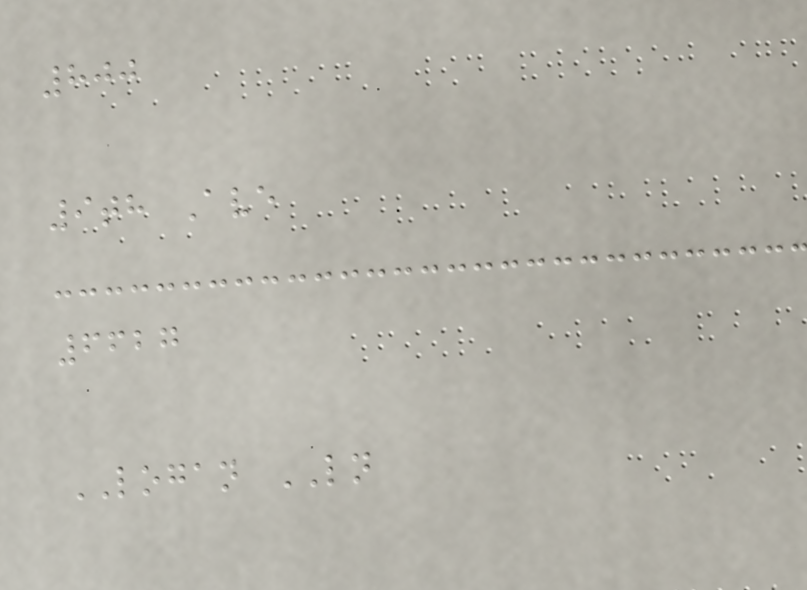800
9th Ave
6627
LOGAN LN
